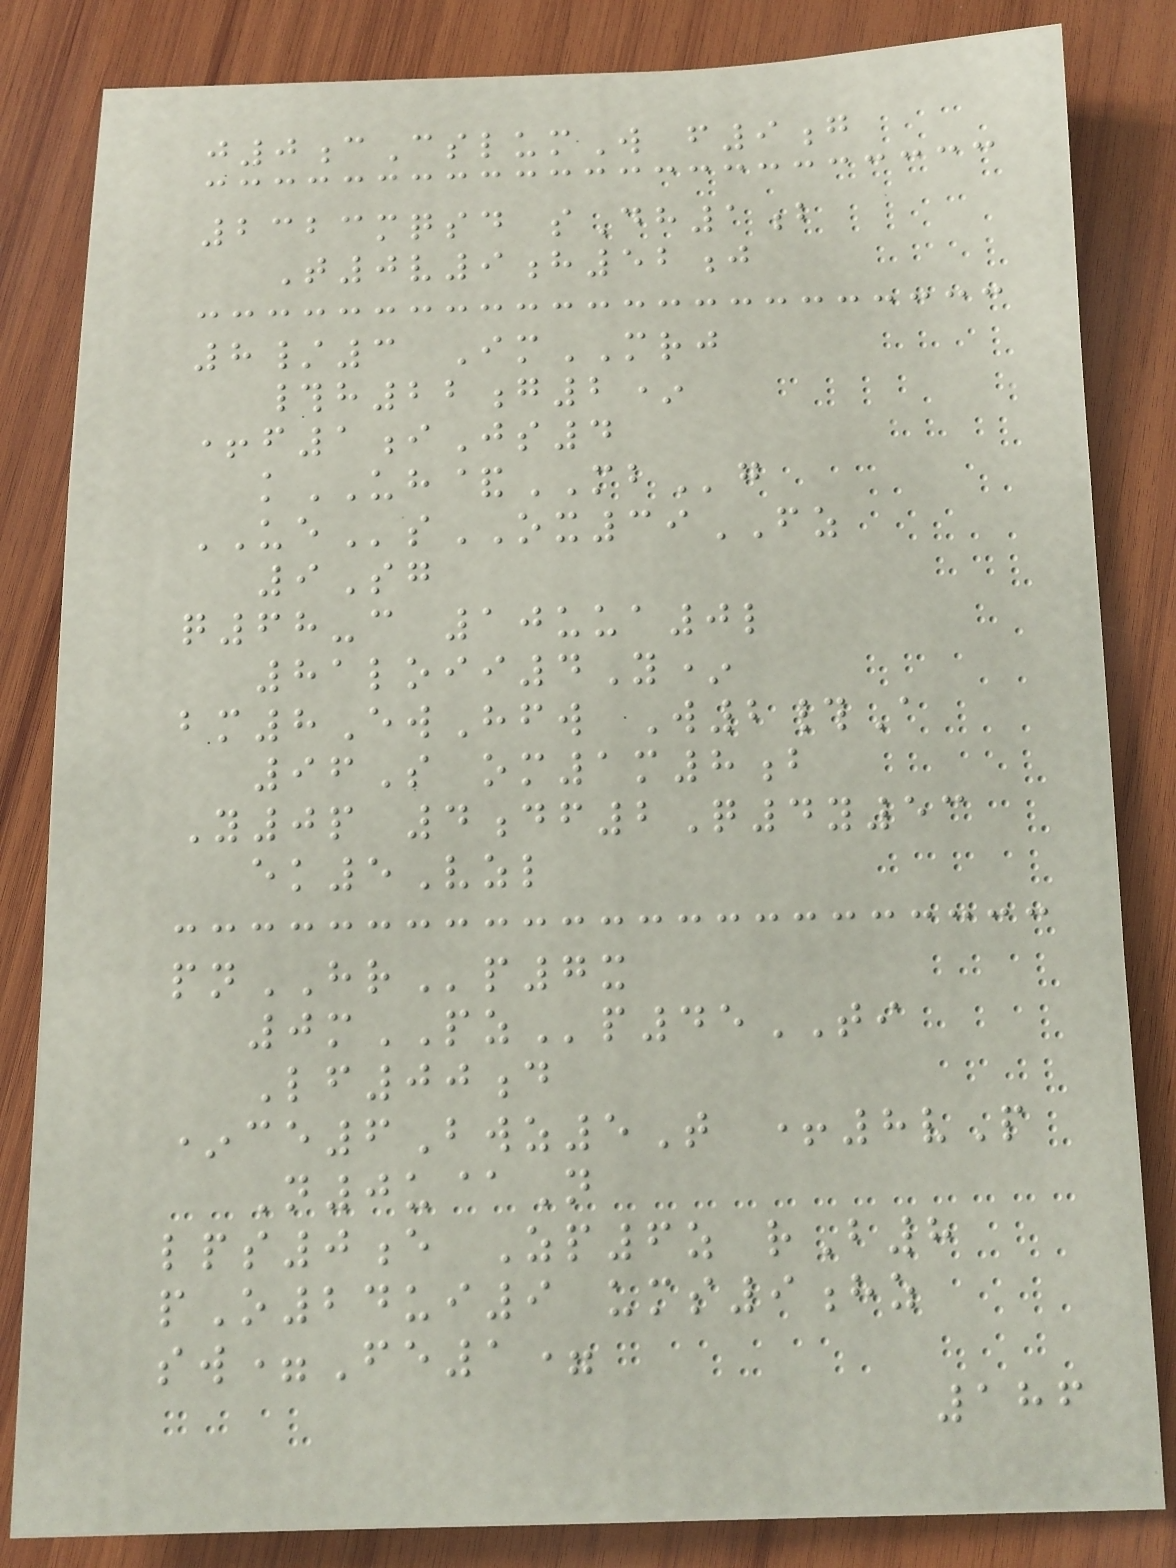j0cCslumW f9g
2323mqsd sDh1b
T0v9h52j
8/3 ImMRJ
#h22g2*
+f1iJs4
kUH&MBg
UEsOX39FZ
9Sg
q68-c 10uua0l
81loii4Y*
bm8EwHfw W2#A
96S om1m8b
Y0p 4df2Q4y53
ek5Vzl
pnHRp7x
0mPZp45TI
Lf00d
*ce6Bwz5T +8vP
N0u@N
lps0e Zp6z rB8
pO24ui9 ums9hz
sw=Fe1=
186
